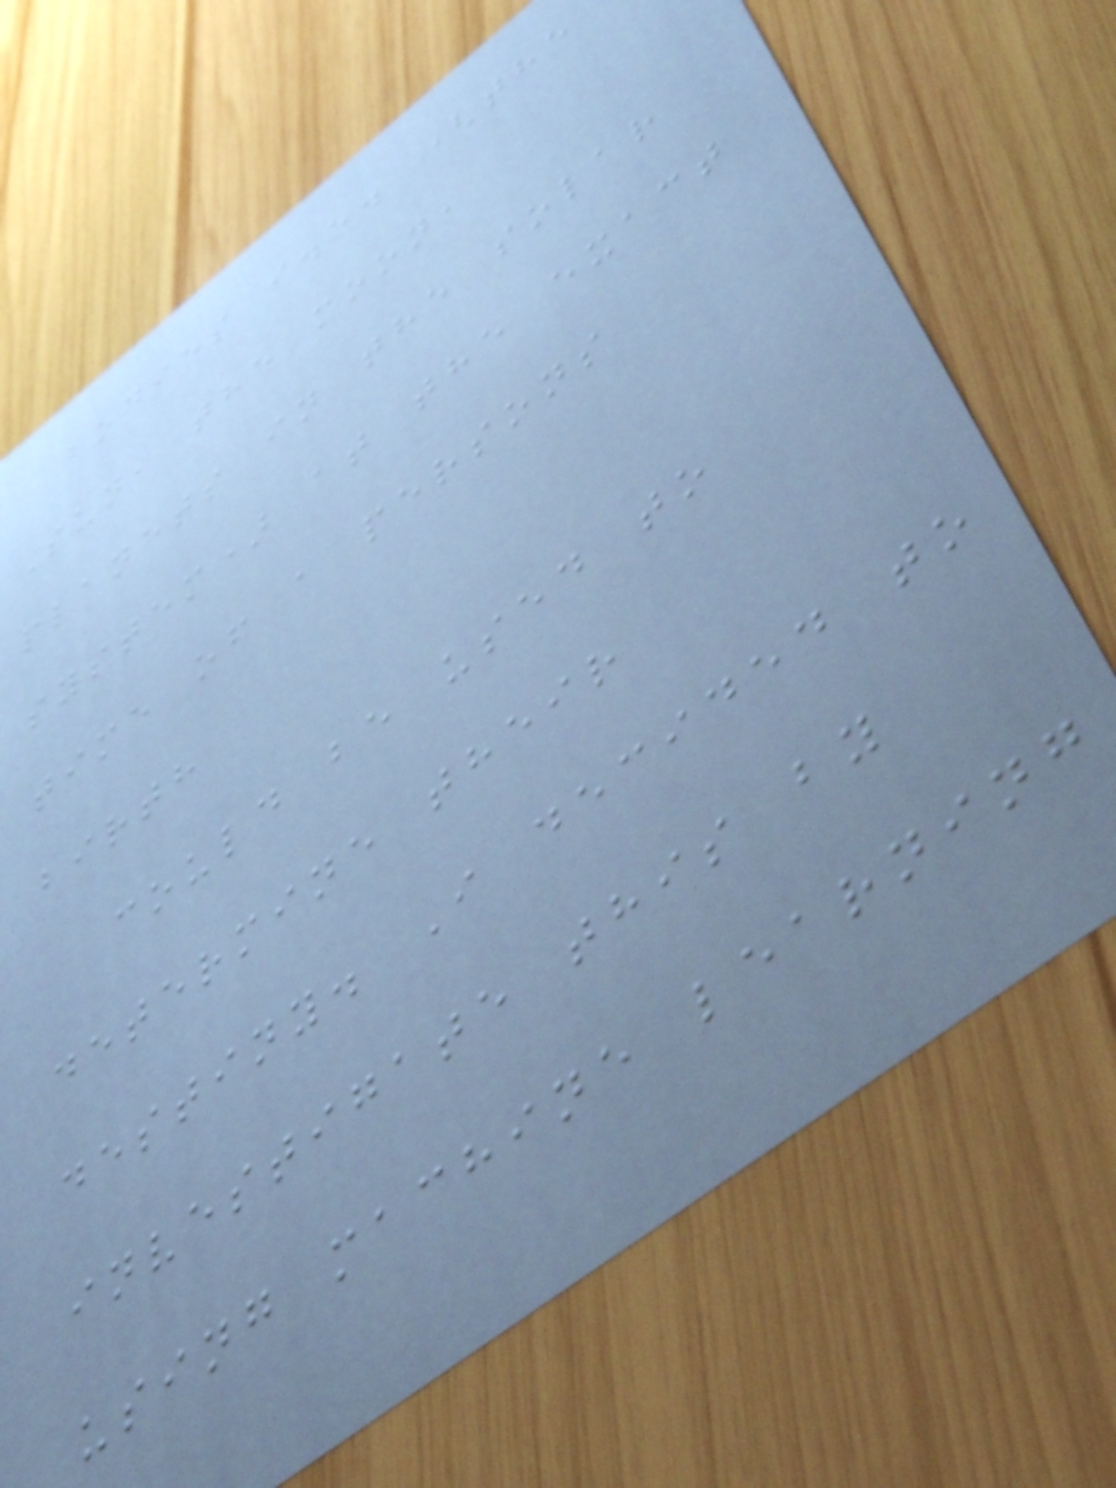bodies i.e. (the
Sun, the moon,
planets in the solar
system) at the exact
time of a persons
birth
could be used to
determine their
destiny. I decided to
investigate this by
using machine learning
